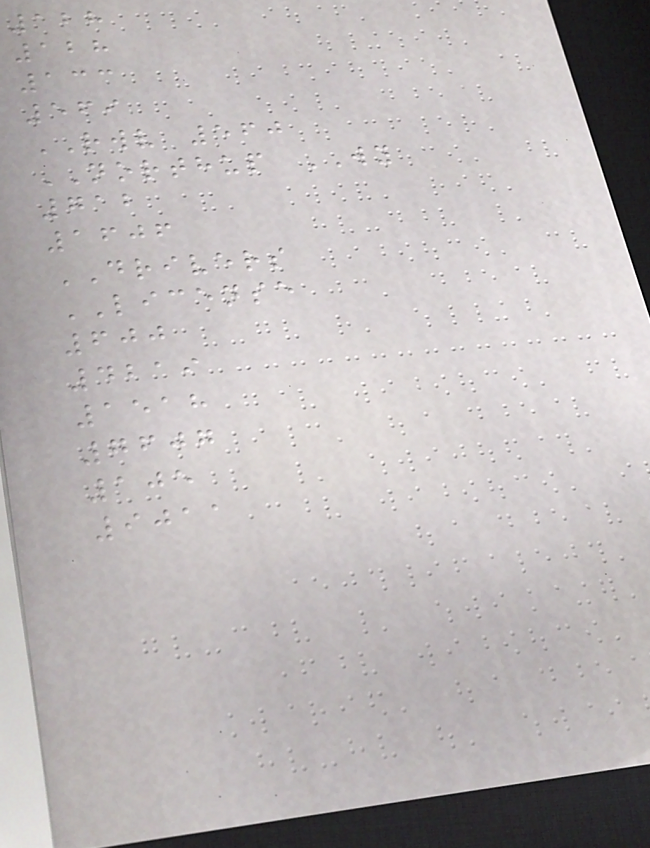128
128
133
569
RWV 560
NORTHUP WY
712
1606
DRIVERS
LICENSE
600
4219
1518
7607
105
9011
